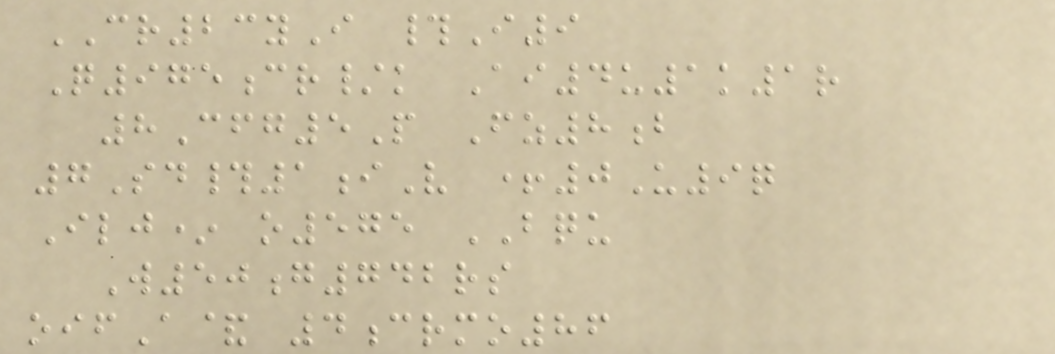CR23yI #I9
Q975cr/k Ai4u1k1r
8Cfg5P Fz8b
7Sd#1iV +0U9q
Ilj* o575 BQU
W50g742rs
oifA& 4crmo86
